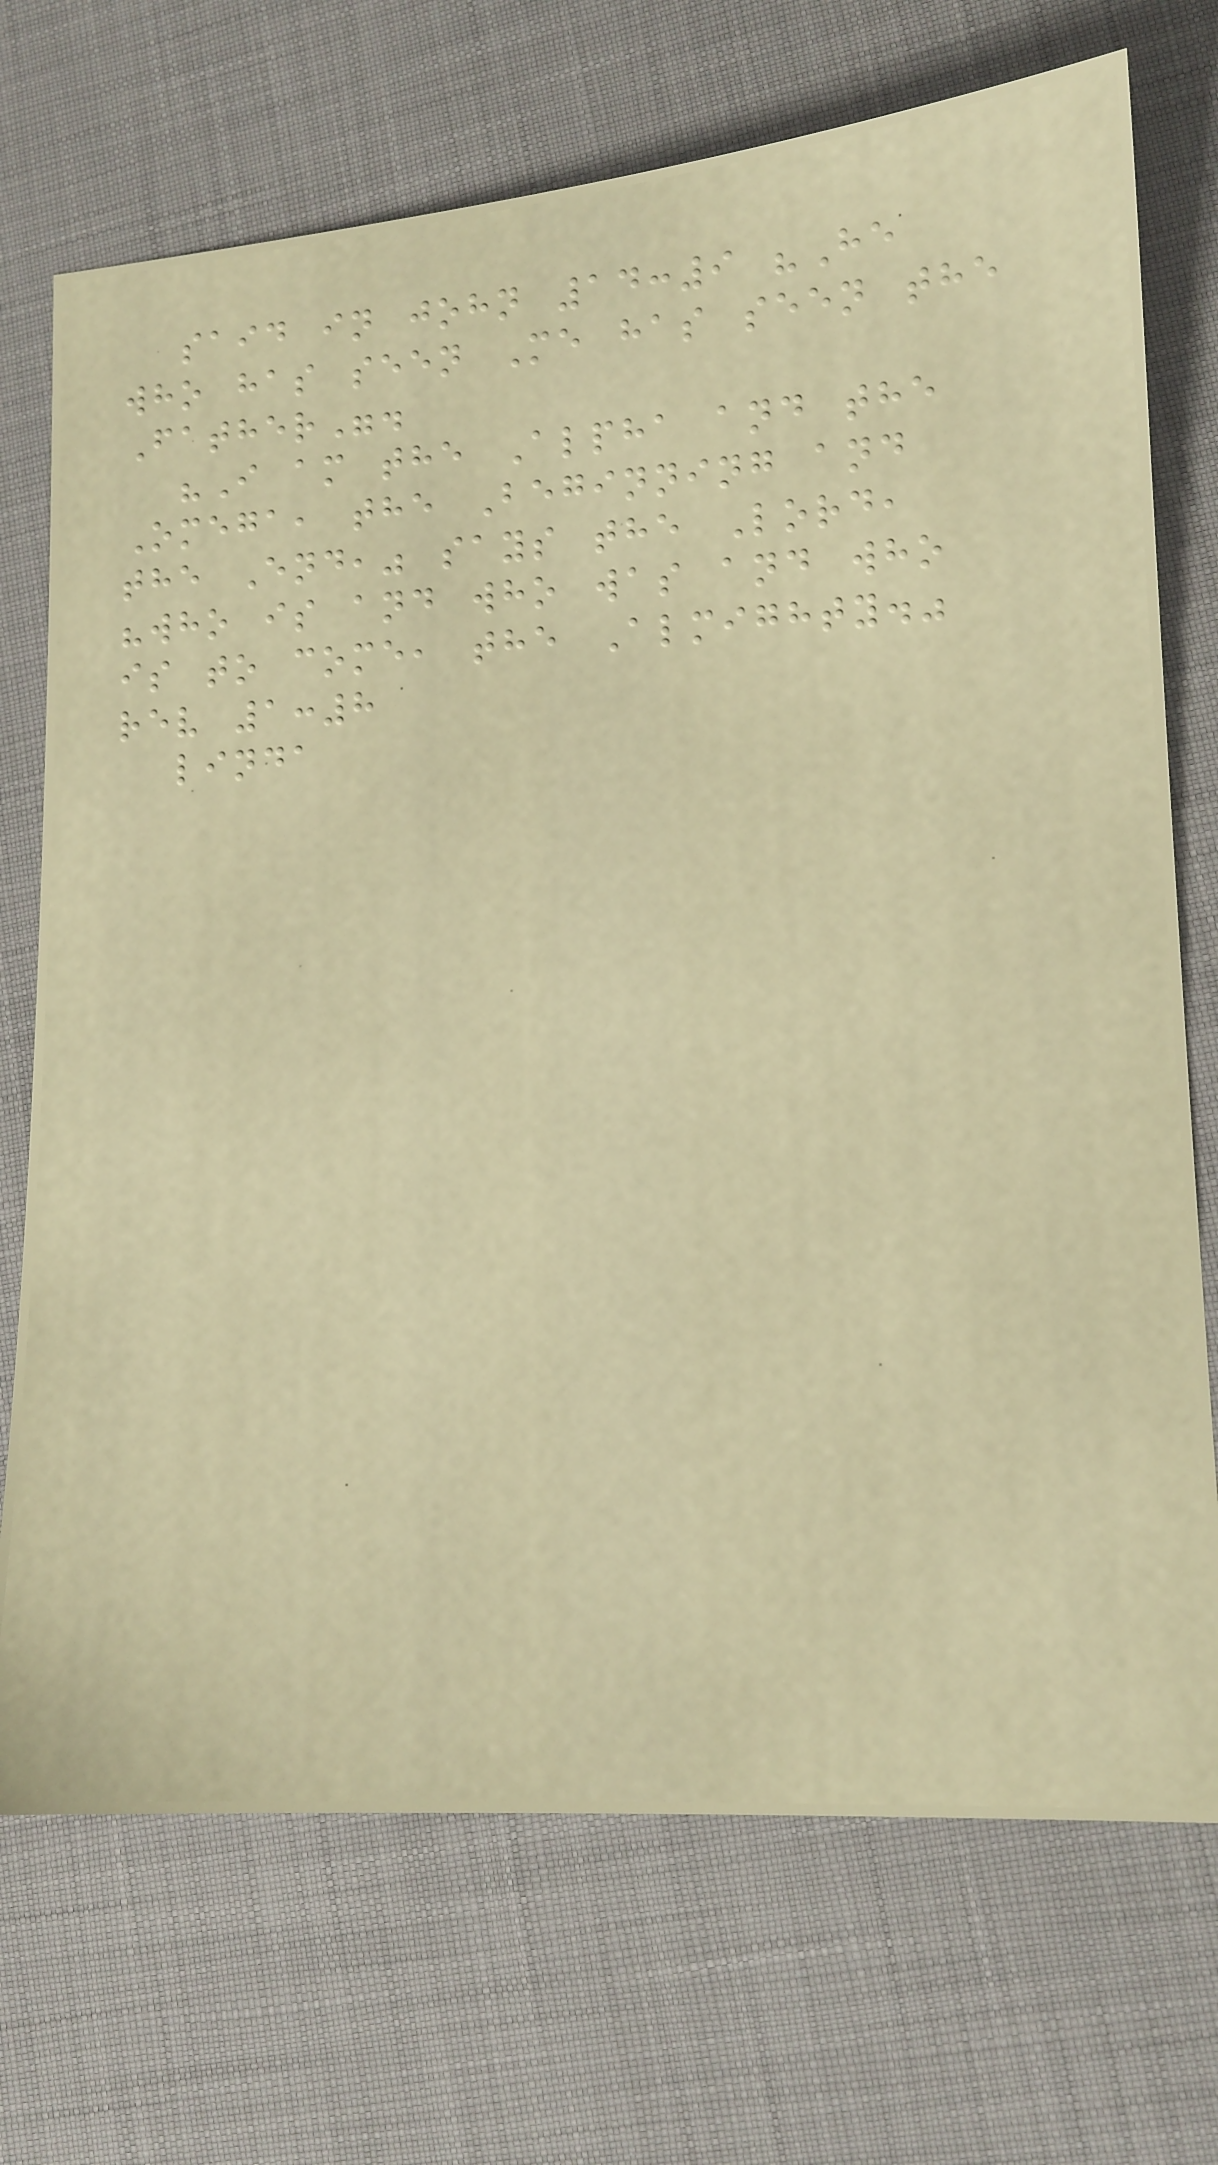said in john 14:9 "He
who has seen Me has seen the
Father".
"I am the Alpha and the
Omega, the Beginning and
the End," says the Lord,
"who is and who was and who
is to come, the Almighty."
rev 1:8
linda
